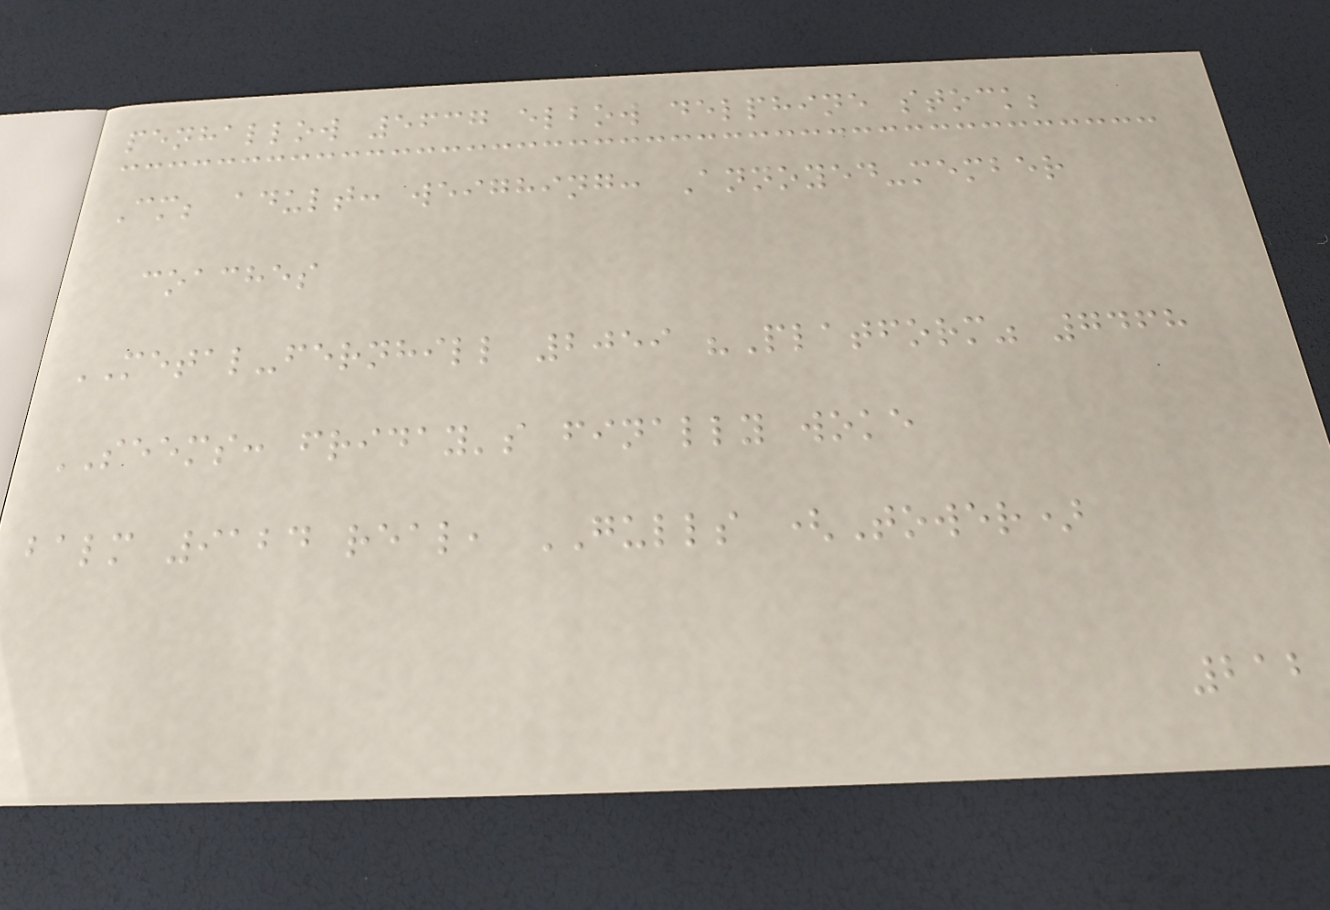penhallow 5637 elbow delphine stock;
Cm; adult: weighing: Annoyed-member
coaches
METAL-fernhill 2059 "Platform" 7468
SEEMS: friday's finally woke
balm 9124 real, GULLS (Tower)
212
